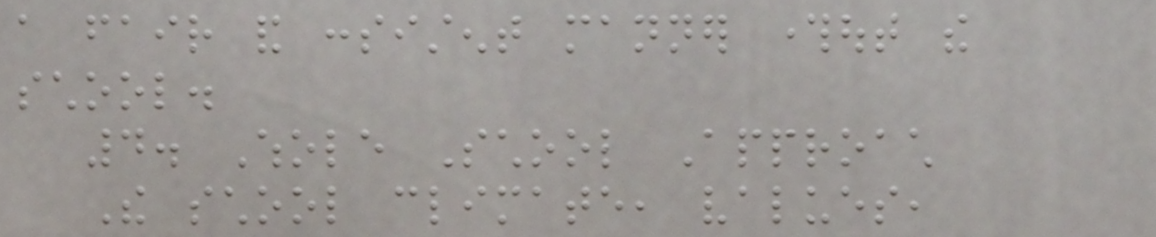a fair and consistent manner throughout the
school.
4. Whole School Approach
The school climate, values,
